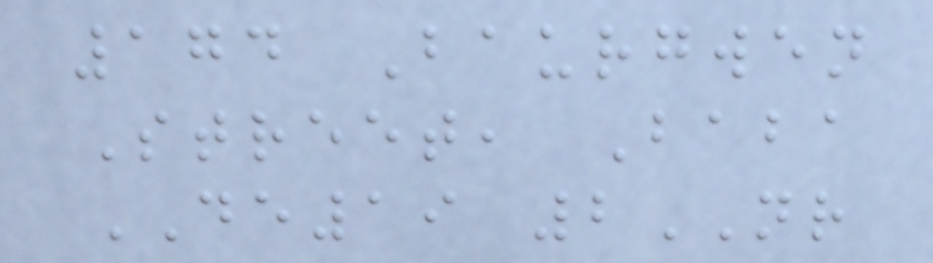174 Baurgwen
Street, Baba
DE19 2NR
